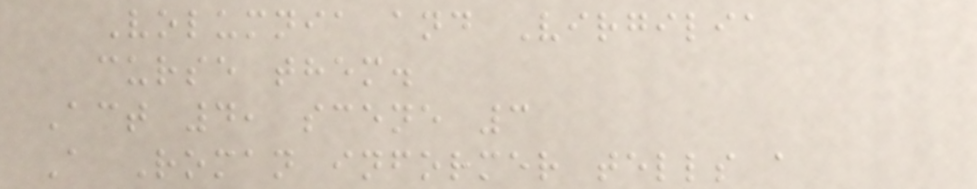Volumnia and Virgilia
curse them.
Act 4, scene 3
A Roman informer tells a
